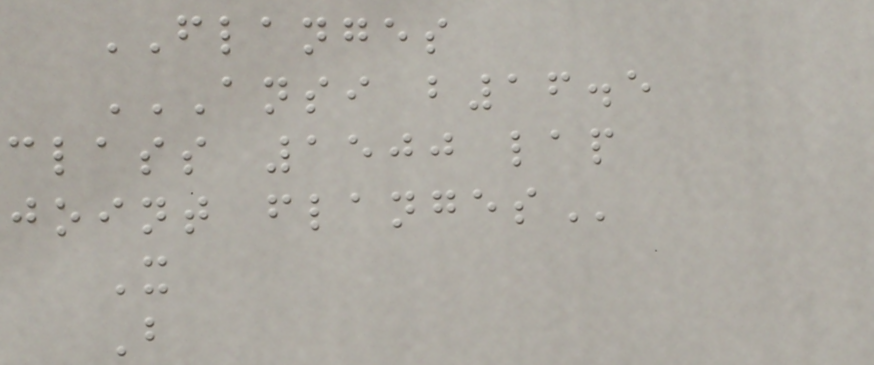FLANGES
ANSI B16.5
CLASS 1500 LAP
JOINT FLANGES
X
B
